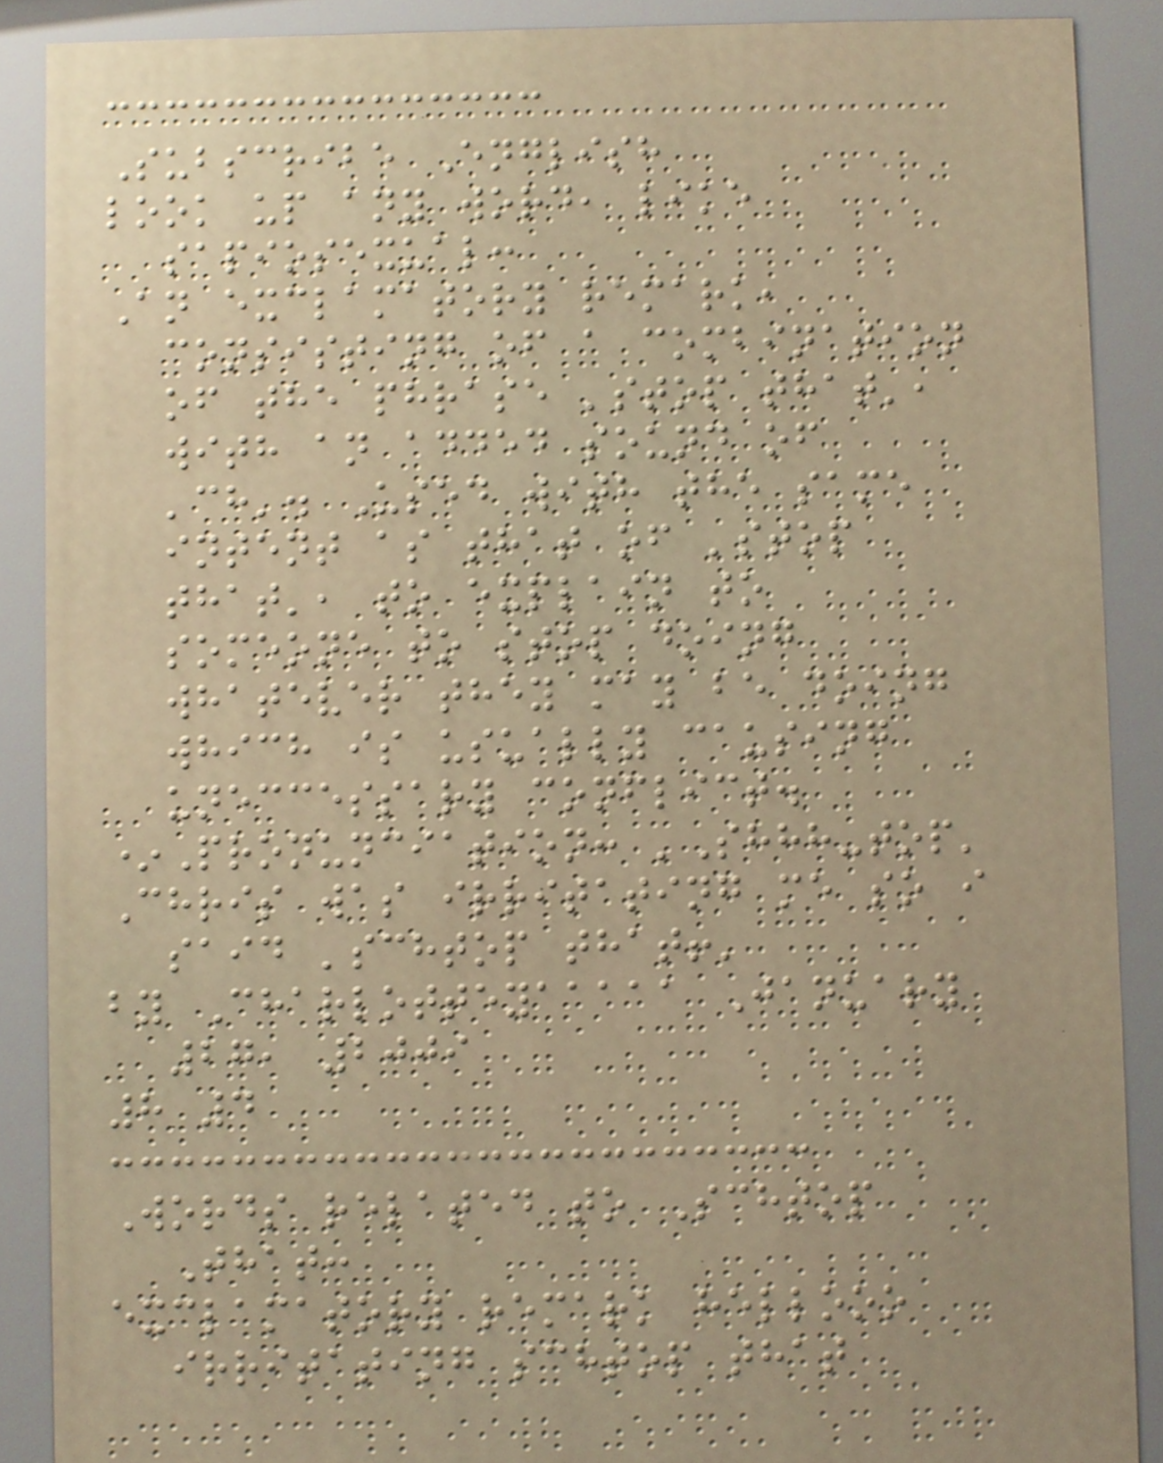Subscribe English
look up any word, like
sapiosexual:
An exclamatory remark,
consisting of a combination
of the phrase 'stop that',
with an added sound of
'ch'. Used with the same
intent as that of 'stop
that', to explain to
someone to stop doing
whatever they may be doing
which is usually causing
uneccessary conflict.
*Pronunciation: 'Shhh-top'
Chris was irritating me so i
said 'schtop that!'
by Charlotteyaaaaa January
27, 2009
8 4
Words related to Schtop
That:
exclamatory remark hellooo
irritating schtop that
